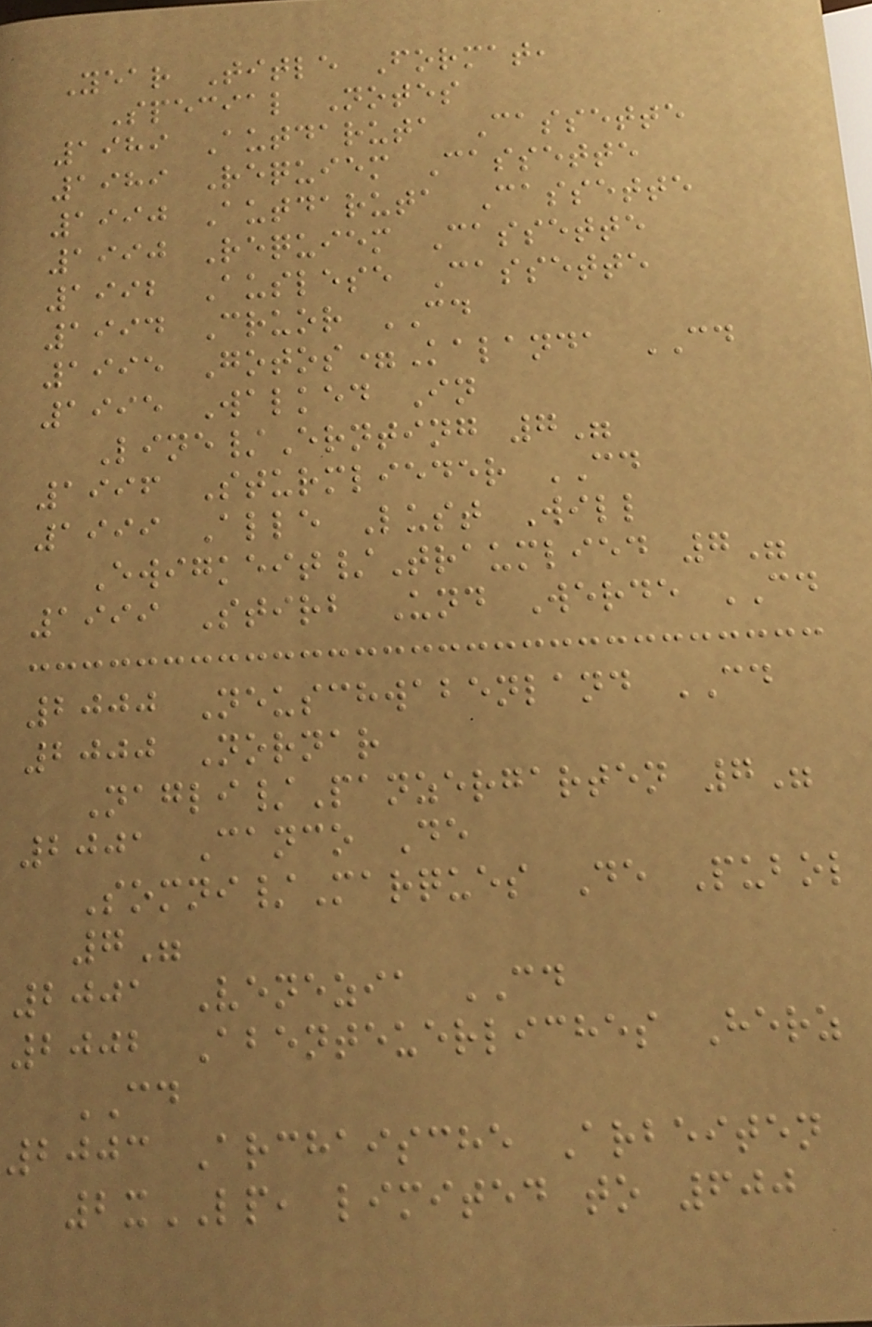Year Title Format,
Special Notes
1989 Autdaruta Cassette
1989 Requiem Cassette
1990 Autdaruta Cassette
1990 Requiem Cassette
1992 Auslese Cassette
1994 Cruor CD
1995 Gotos=Kalanda CD
1995 Walked In
Line/Ernting 7"
1996 Sturmlieder CD
1999 Alle Lust Will
Ewigkeit/Traumlied 7"
1999 Stirb Und Werde CD
2000 Neuschwabenland CD
2000 Nornar
Nagli/Panzergarten 7"
2001 Canco De
Somni/Marques De Pubol
7"
2001 Venezia CD
2002 Abenteuerliches Herz
CD
2003 Archaische Arbeiten
2xLP, limited to 600
